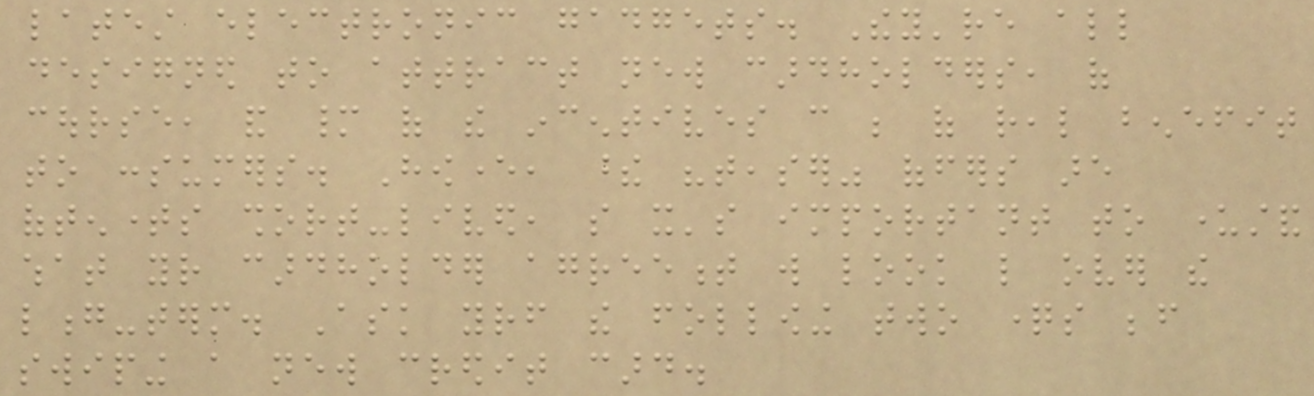latest electronic gadgets. They're all
designed to attract new cardholders, of
course, and many of the incentives can be of real benefit
to consumers. However, these "teaser" offers are
oftentimes short-lived, so it's important to understand
what your cardholder agreement will look like over the
long-term. Ask yourself the following two questions before
swiping a new credit card.
